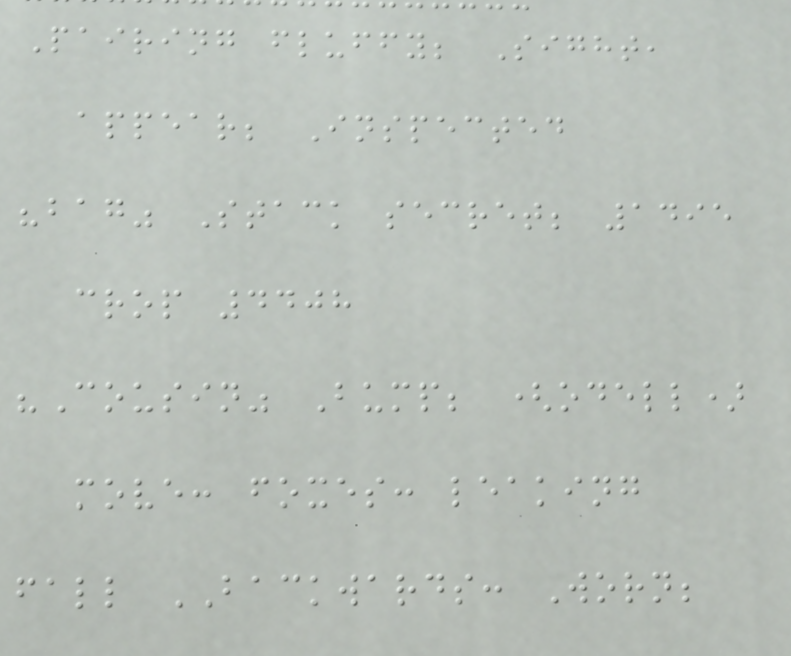Pairing fluffy; Sight,
appear; Inspected
"bag" Stack secret; 1495
crop 4408
"Cousin" Bump; (odell)
move: foxes: leaking
fall BACKWARDS: Worn;
